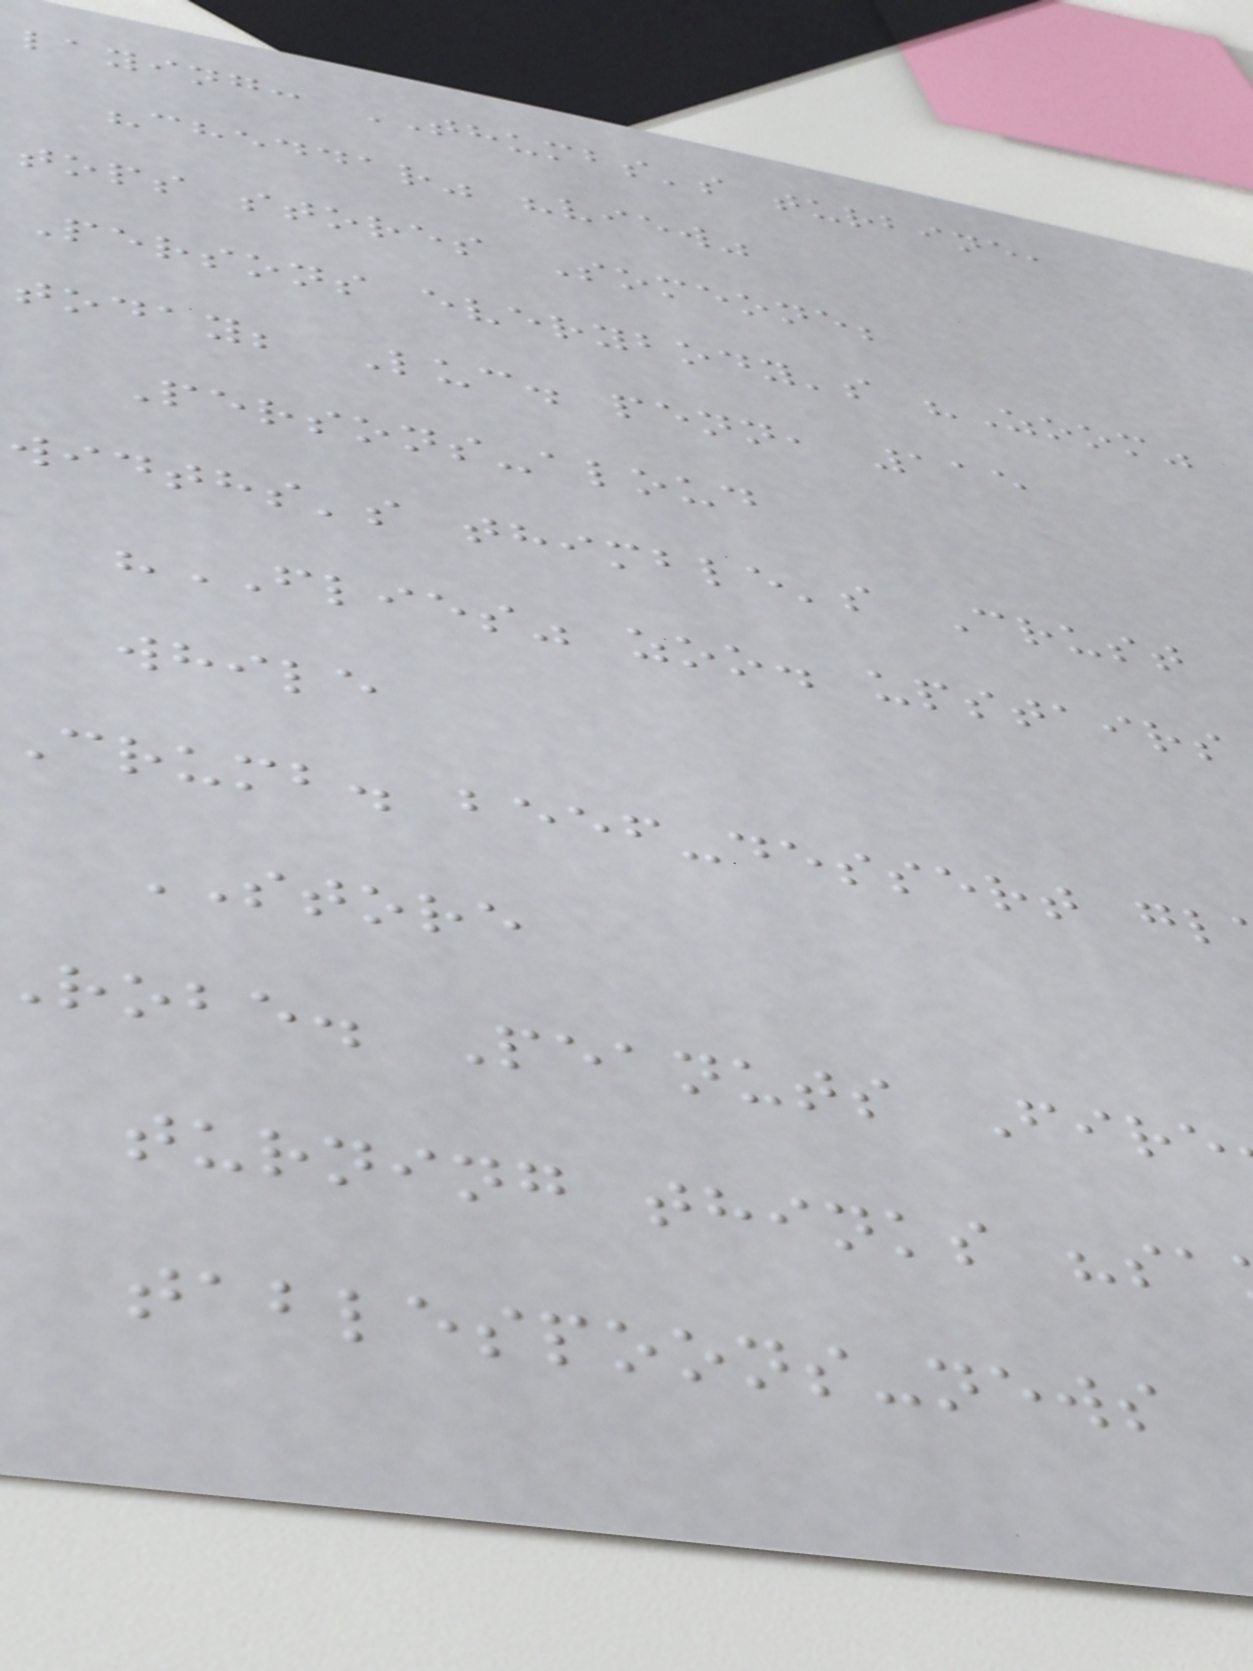laying: THUMBS's turbine,
"cheddar" "view"
tops stores Someone;
Persons everybody's "Zoom"
today; Luc. penn, 115
Persons-aloud
widths's thimble's Crust
"FLIES" zoo. upstairs
while
crumb. beef-dessert gl
STORE
robe. Peanuts Fire
turning thinks "sa
tablespoons-news
